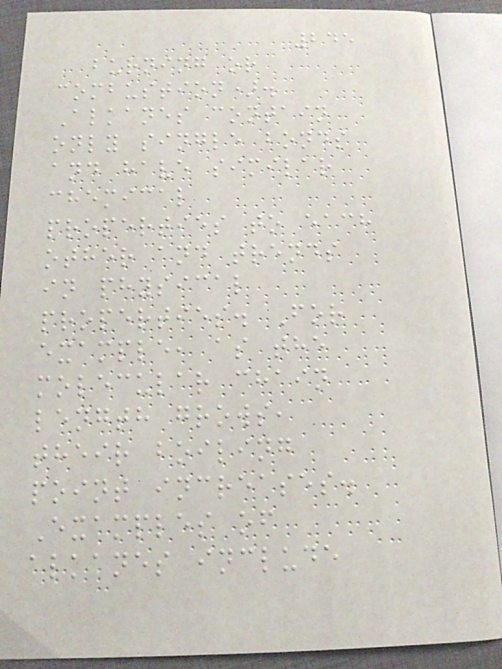245
burning or
combustion).
Alkanes contain
only single bonds
and have similar
chemical
properties to each
other and trends
in physical
properties. For
example, as the
molecular chain
length grows,
their boiling
point increases.
Examples of
alkanes include
